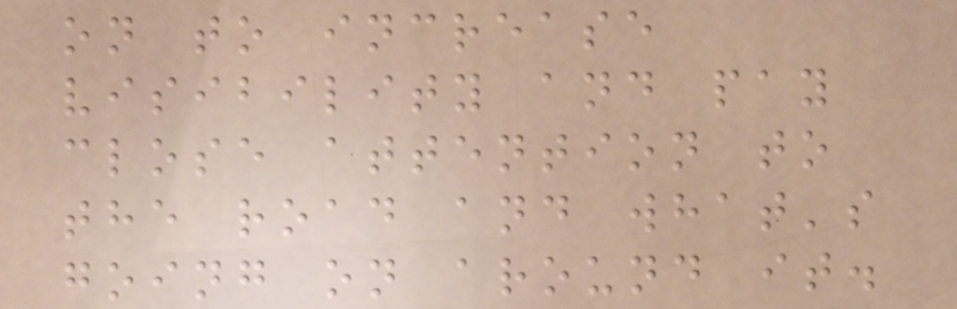on to increase
visibility and pay
close attention to
the road and what's
going on around it.
